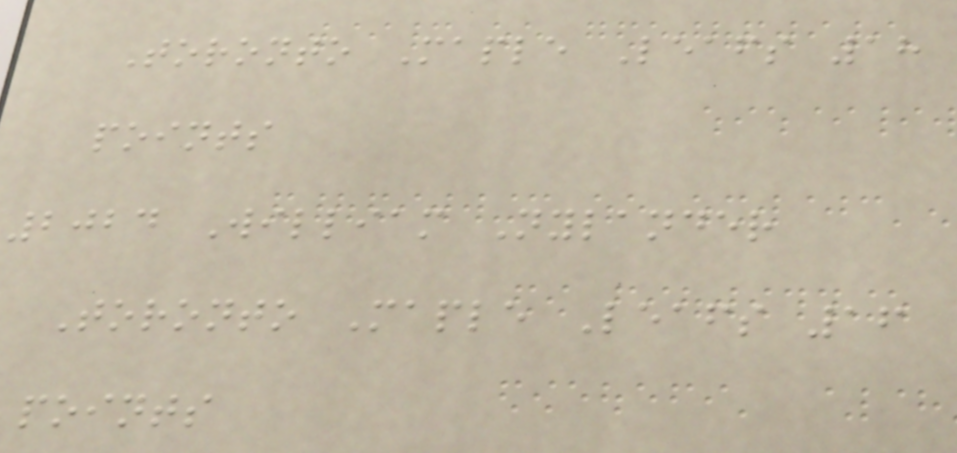Toronto Maple Leafs 18
points
2024 William Nylander
Toronto Maple Leafs 16
points
